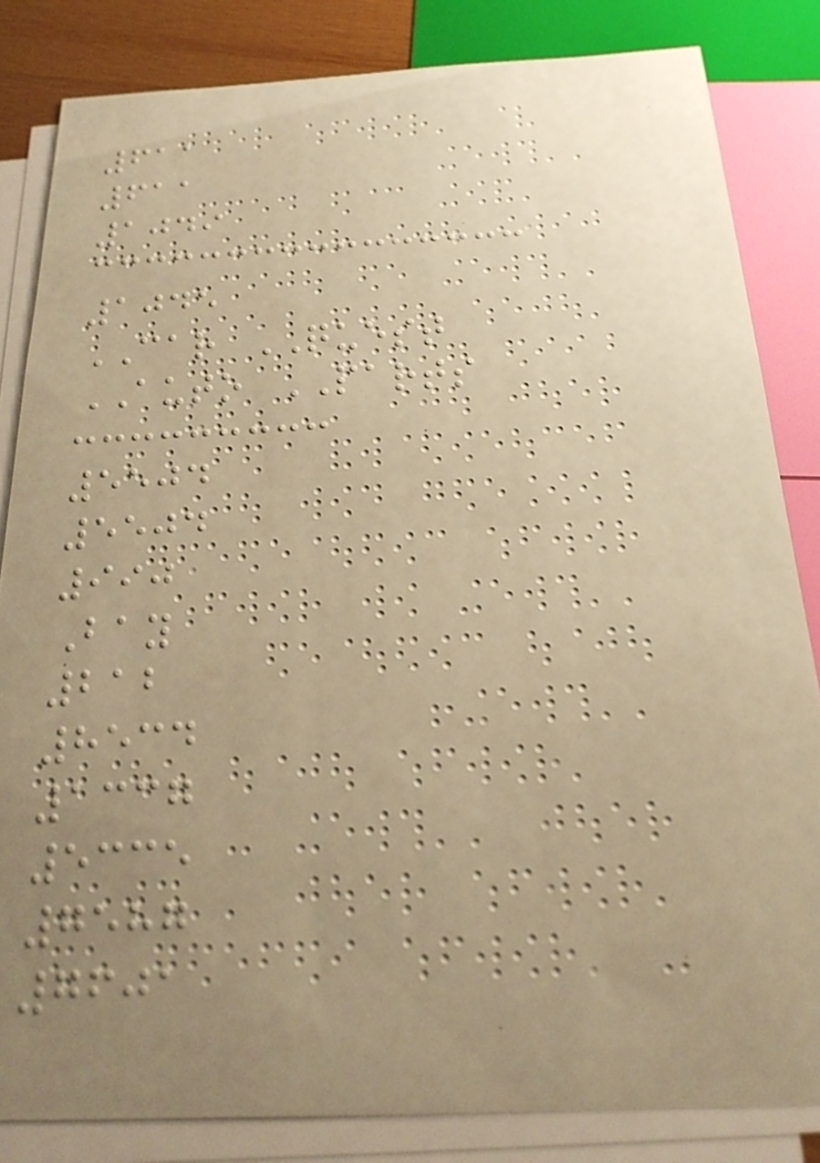611
611
1049
1045
CAR QUEST
AUTO PARTS
5504
5504
990
Bay
212
8534
1337
5335
7587
7601
